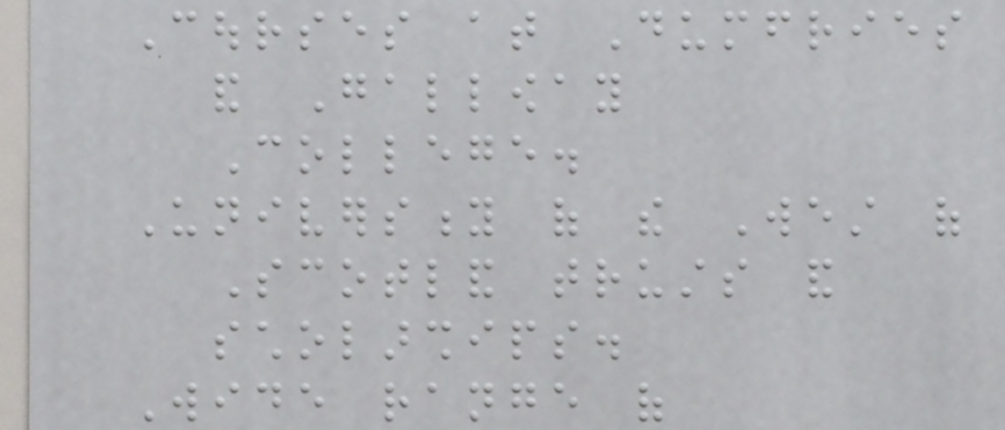Courses at Dumfries
and Galloway
College.
University of the West of
Scotland trusts and
scholarships.
Wide range of
